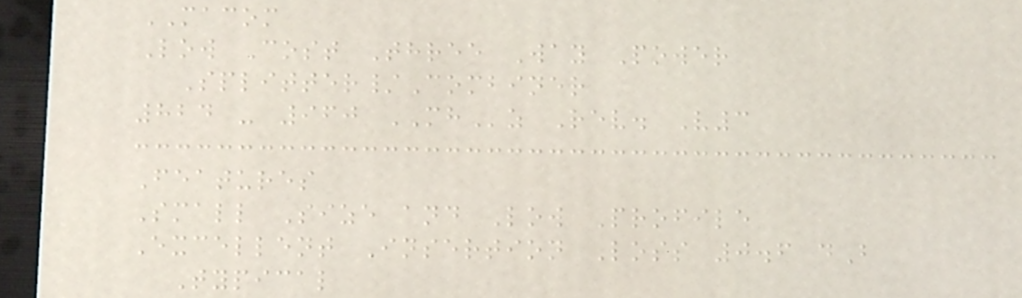MACOM
Low Cost Three Way Power
Splitter/Combiner
824 - 960 MHz Rev. V3
Features
Small Size and Low Profile
Excellent Insertion Loss 0.6 dB
Typical
